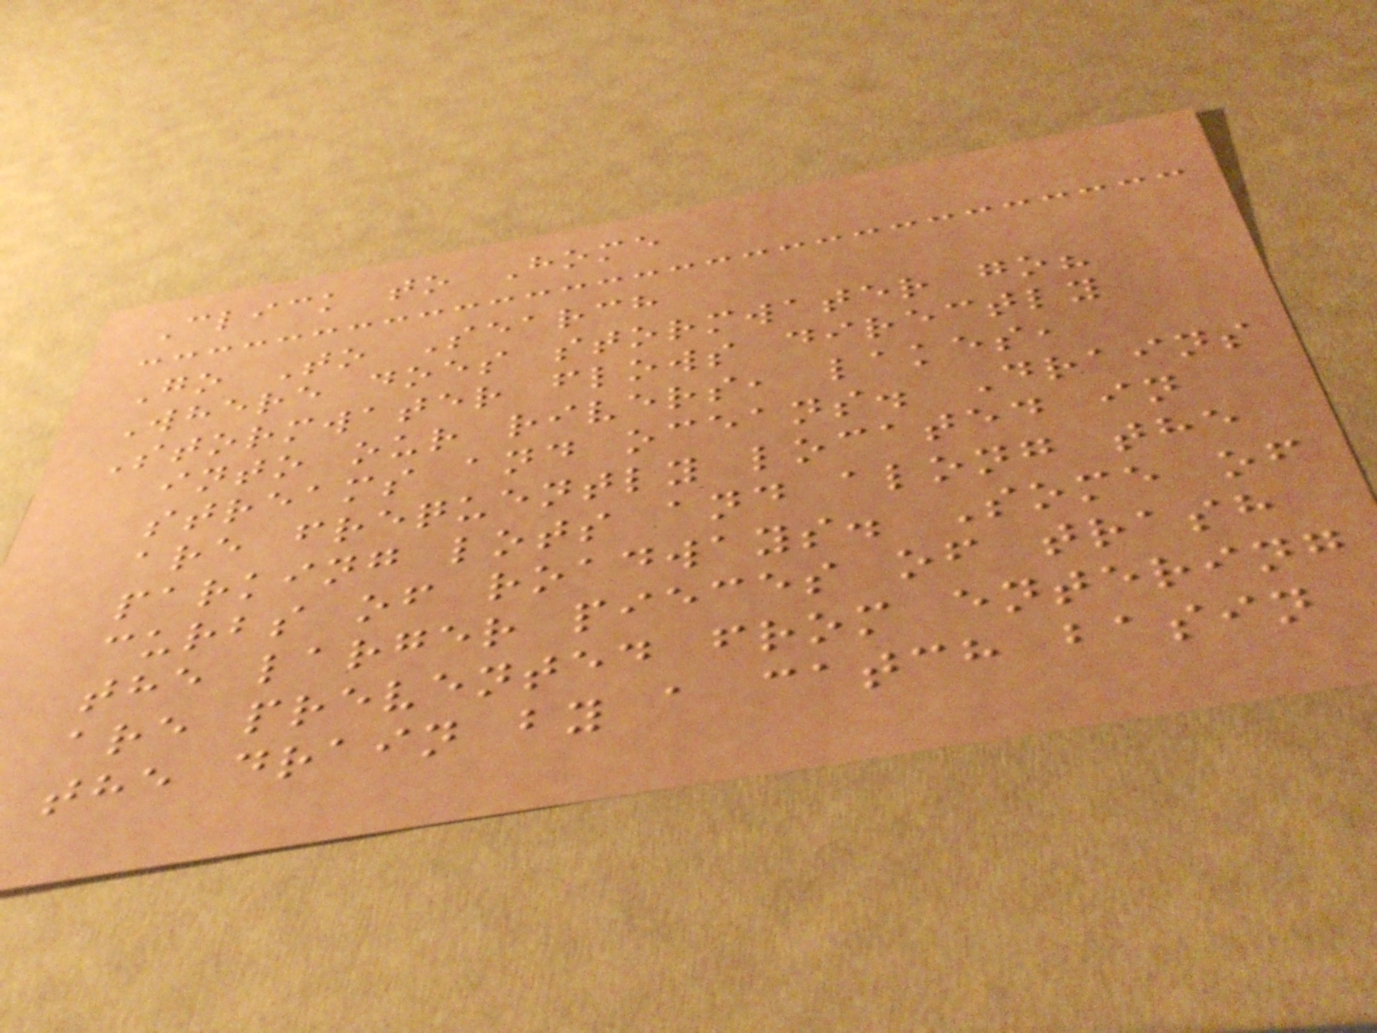Click to Home
Go To Search
Where does stormwater go?
Stormwater flows directly
into our rivers, lakes,
streams and oceans. Drains
are frequently located in
parking lots and along the
curbs of roadways. Some of
the larger pieces of trash
are prevented from entering
the drain by a catch basin
